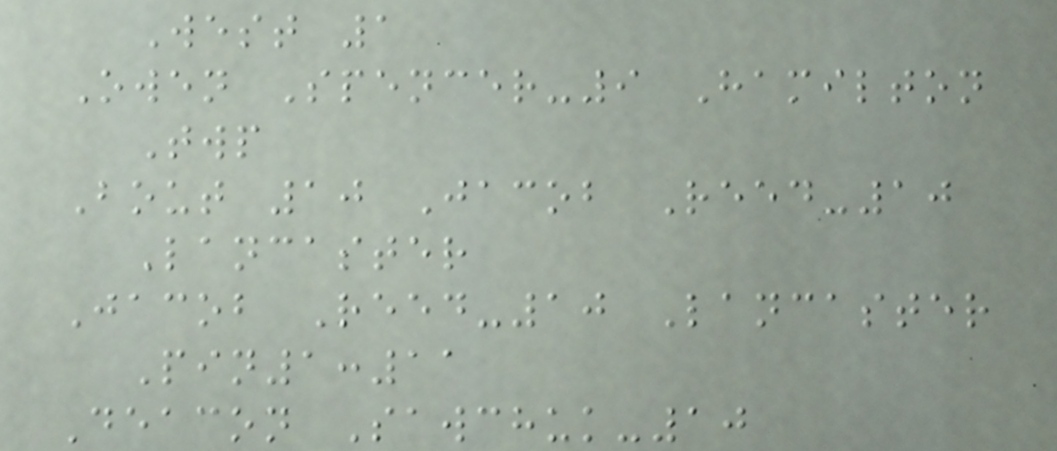West 1
Owen Spencer-9 Hamilton
Twp
Bout 10 Jacob Reed-10
Lancaster
Jacob Reed-10 Lancaster
Pin1:11
Deacon Sawchuk-10
